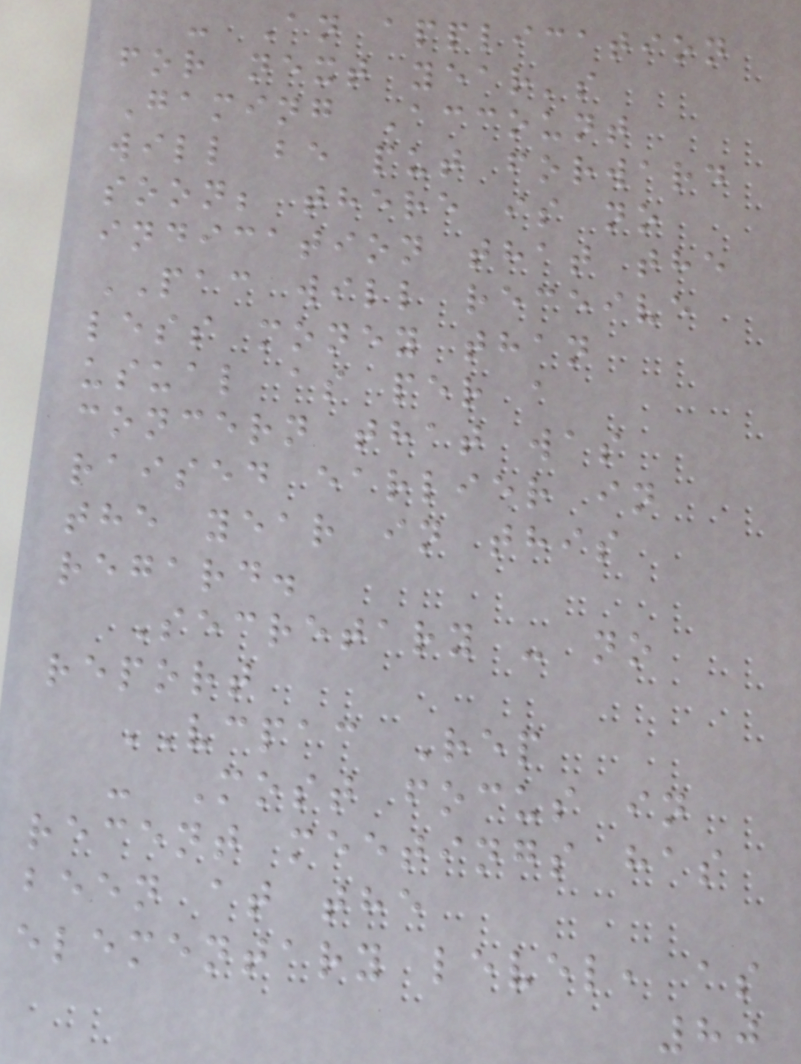- An application
for next year's
Gaming Account
will be put forward
soon; there is no
indication that the
PAC will receive
less money than
usual as per a
concern that was
raised earlier in
the year in this
regard.
Secretary - no
report
VCPAC Rep
- Most focus in
recent meetings has
been at the
elementary level, as
80
